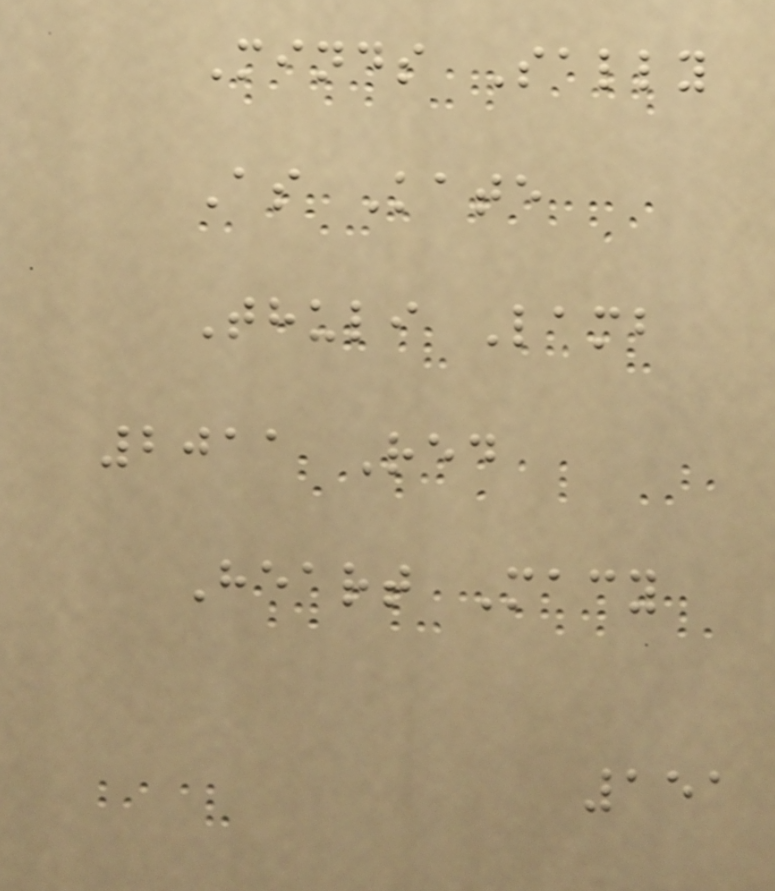Minds Sally
As Kate
Thuli Lamb
2011 Red
Heart Macy
151
